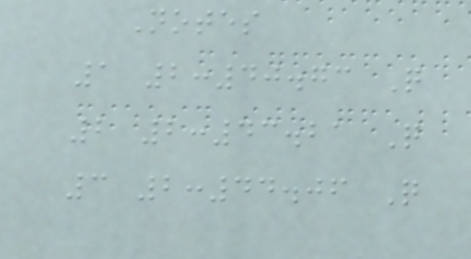Notes
1 2:40.73 Q
2 2:43.21 Q
3 2:44.06 Q
